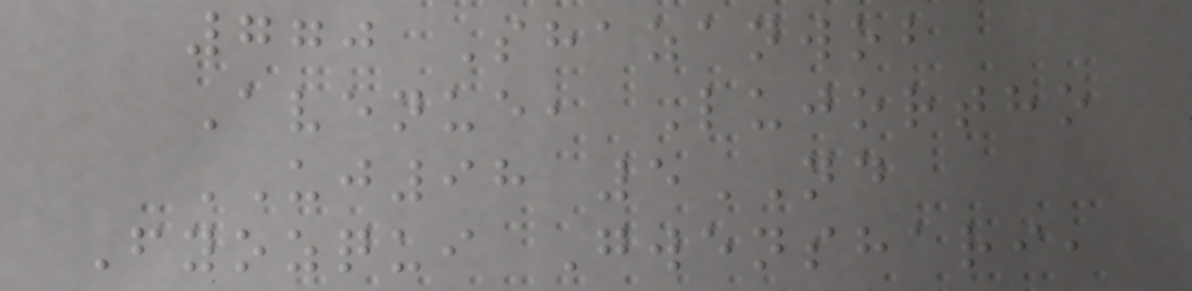770 Shazanwob
Avenue, Lujortho
UJ98 5ND
Fyozqui Gwenshari,
